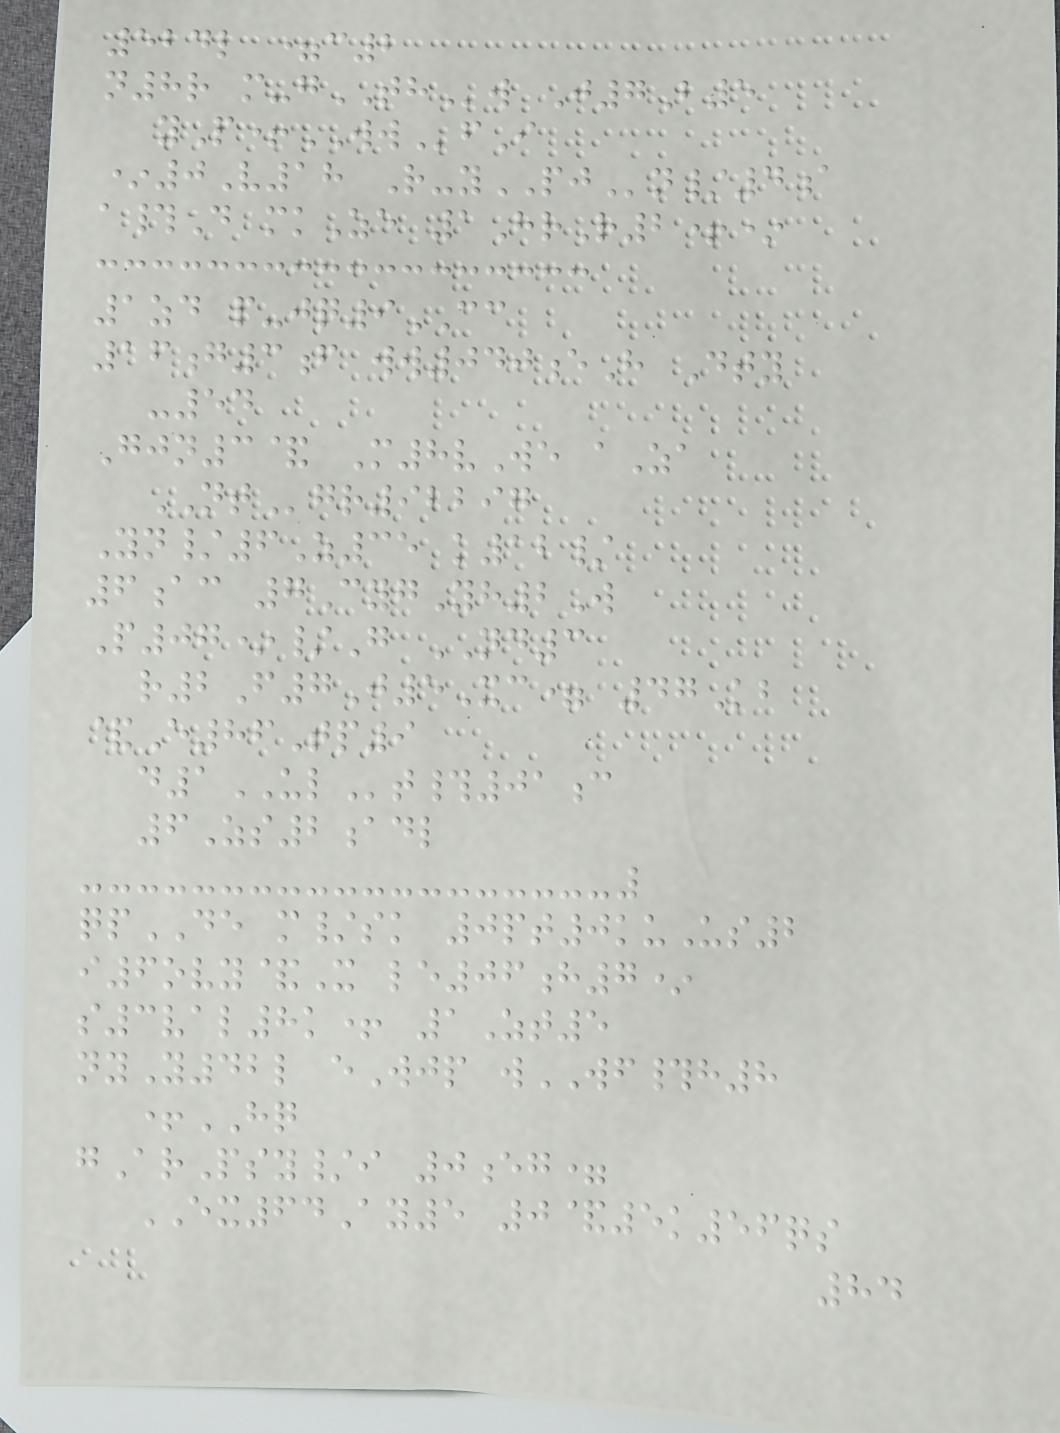524l =c2
n8r m-gTHw J7B5
yP+WWfI
*0V18 R-yPJn/4a
a#D mkZe 1HrR2+*
1zd p-jq9CC
16g3f ww040eH Dty
-54
Gjn3& M8vWe aZa
NTgr92297
Yn/6Z35 k12/
6ac 7CygYh2W
P07*/G ND3
r2F7J5Xc= 47Kb
&E86Tp9
d1ULt#01c
6Zs2adl
qpDE m/sk 0pt0kuUs2
i6ovy&X le06h7*
s3val8k+ 1Zt5
nyY42l eWjp wWF#h8
+HQ
gArPsy/i 0eg=
EX64Ay5 0&5k56qs
84
